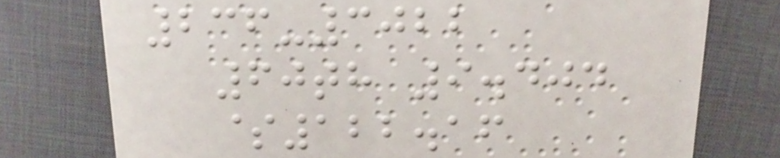236-3022
60th 9.404
$122.16
